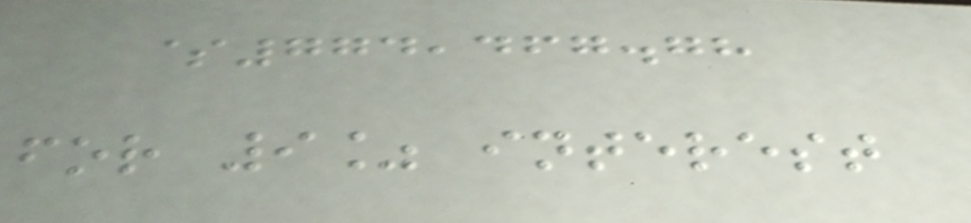$774,467.78
for 9% interest
